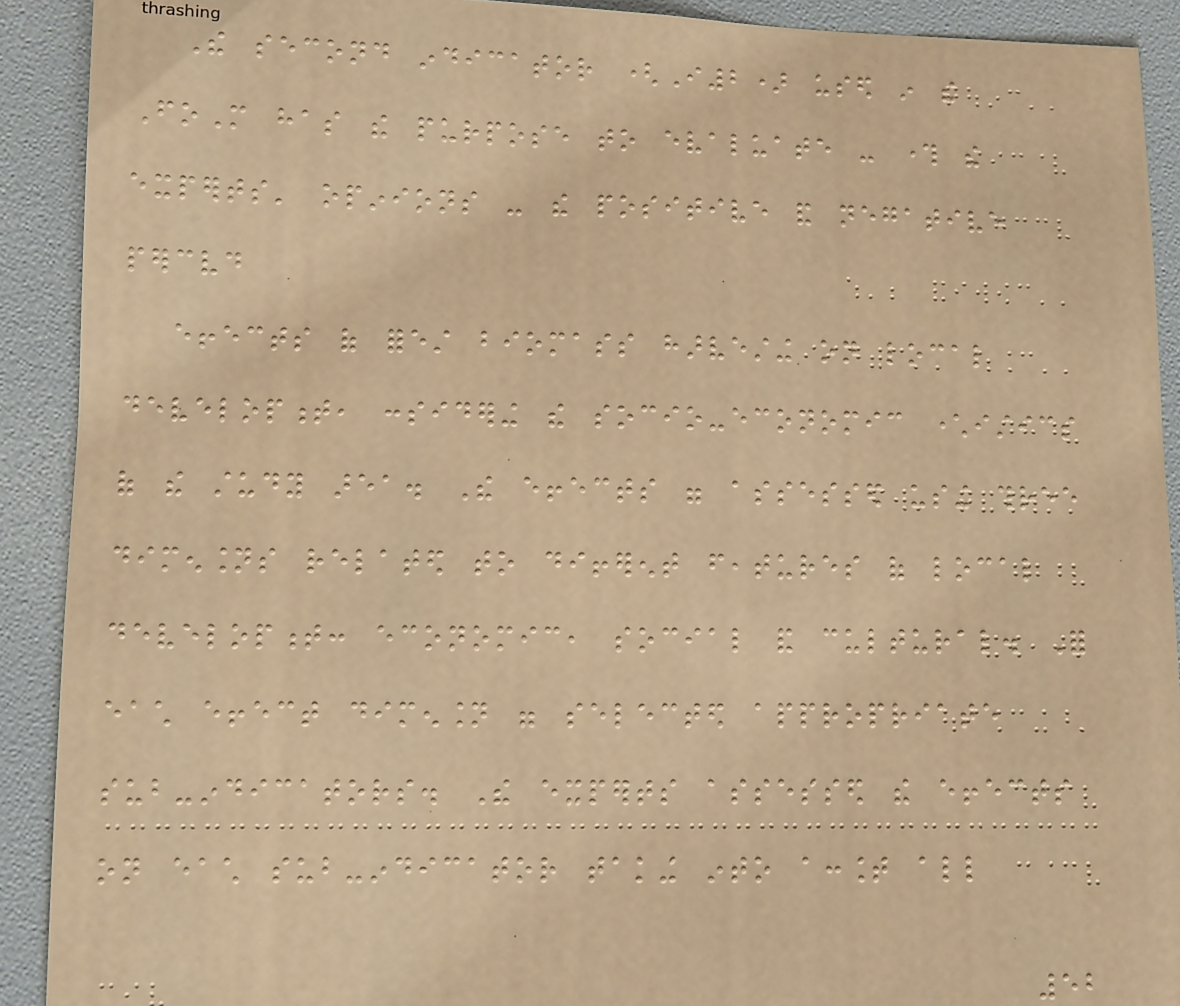The second indicator (I2) used in the
FoM has the purpose to evaluate - through the
experts' opinions - the positive and negative
perceived
effects of forest biomass harvesting on local
development, considering the socio-economic characteristics
of the study area. The effects were assessed using three
dimensions related to different features of local
development: economic, social and cultural. For
each effect dimension were selected appropriate
sub-indicators. The experts assessed the effects
on each sub-indicator taking into account all
52
